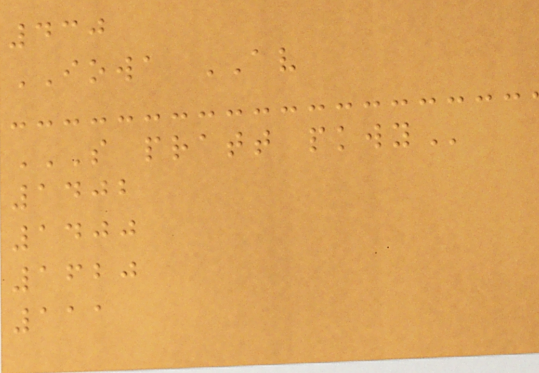430
IOWA AV
S PRATT PKWY
1402
1400
1620
111
